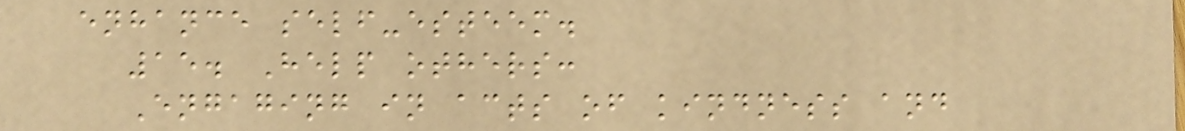enhance self-esteem.
15. Help others:
Engaging in acts of kindness and
